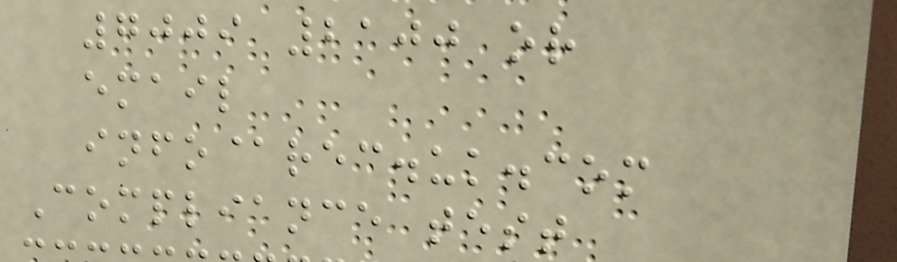7009 2100 or
email
info@rec.uk.com
Compliance test
